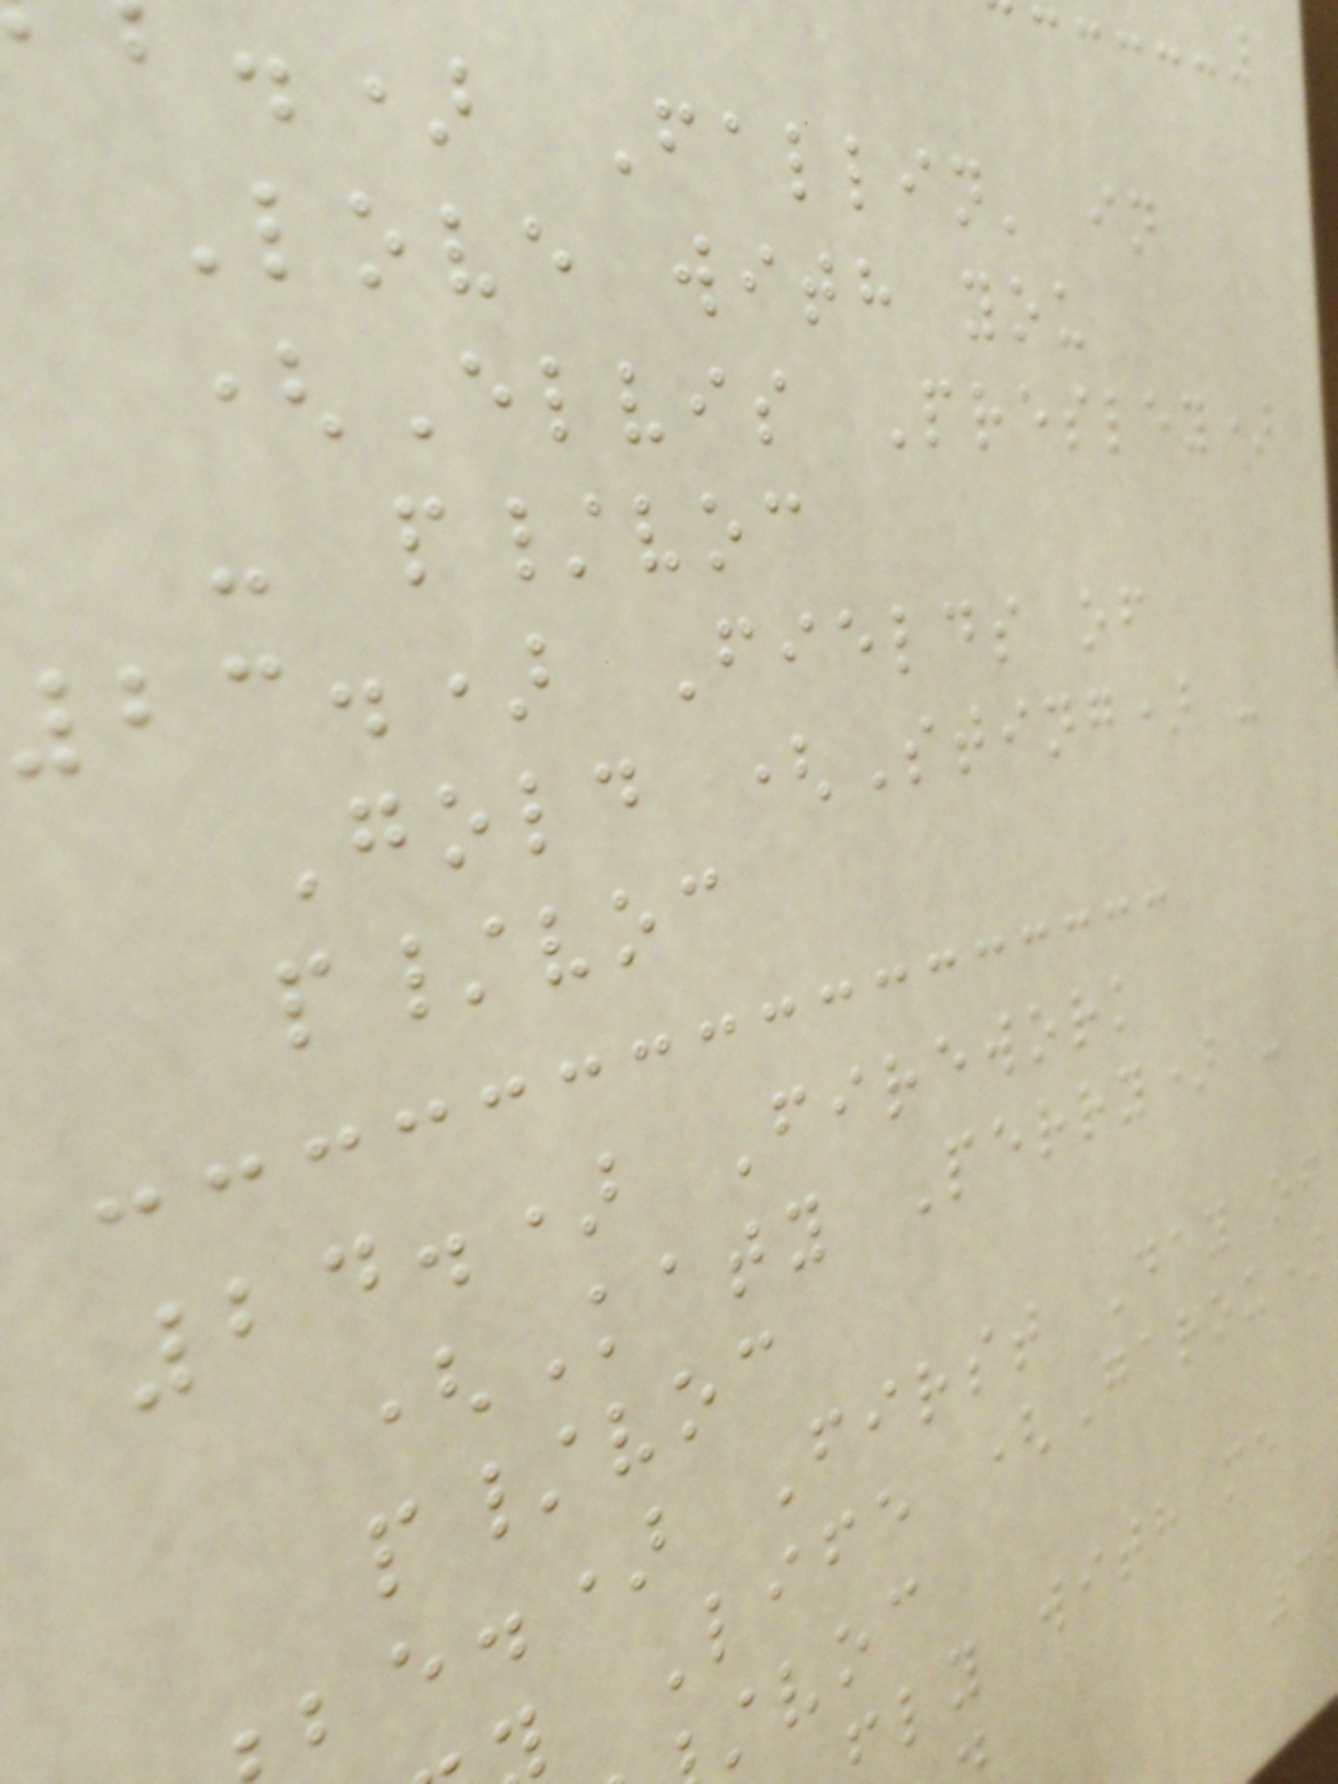.) Fallin' in
Love with you
(Elvis Presley)
- p/voc
bc.) Fields of
Gold (Sting) -
p/voc
24.) Firework
(Katy Perry) -
p/voc
be.) First Day of
Life (Garou)
ly with me
